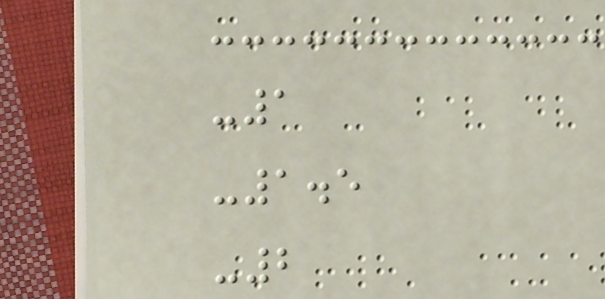-1
-1.5
-2
